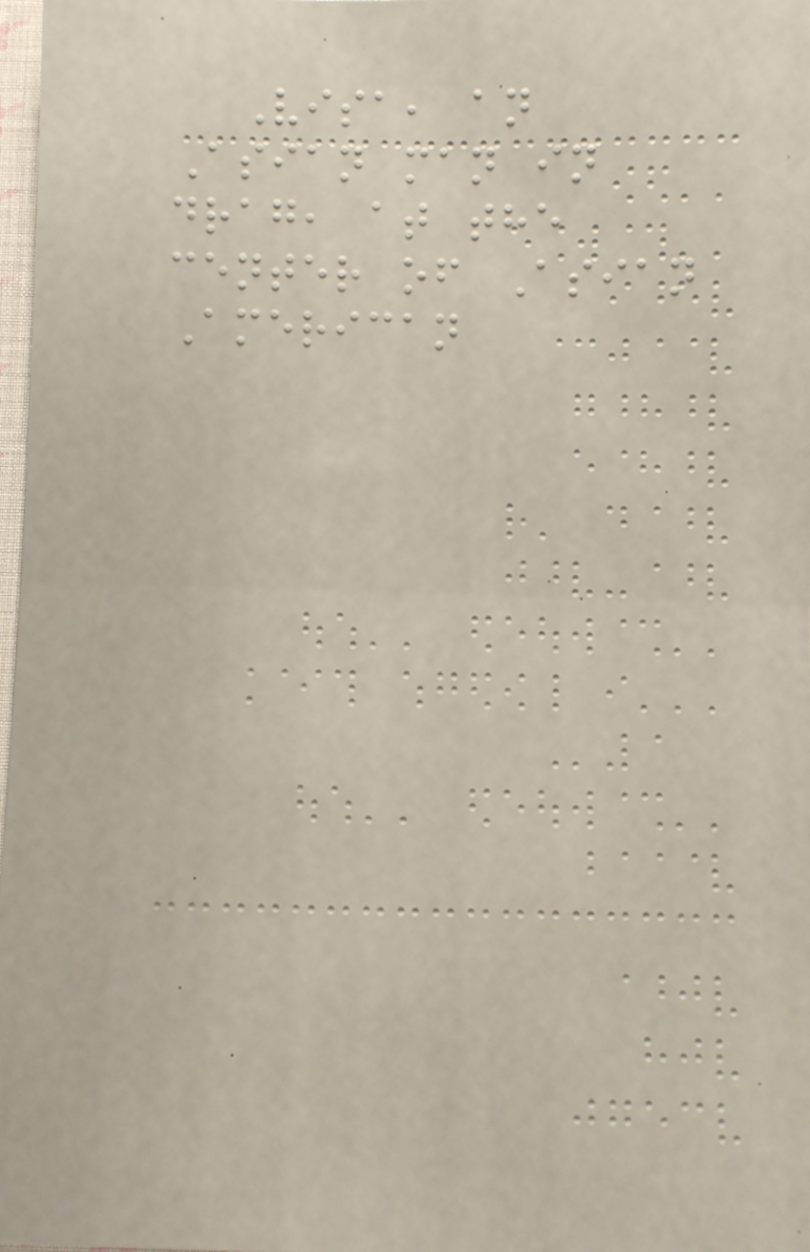Visa, an
Asian man in
drag, at the
center of Asian
American
